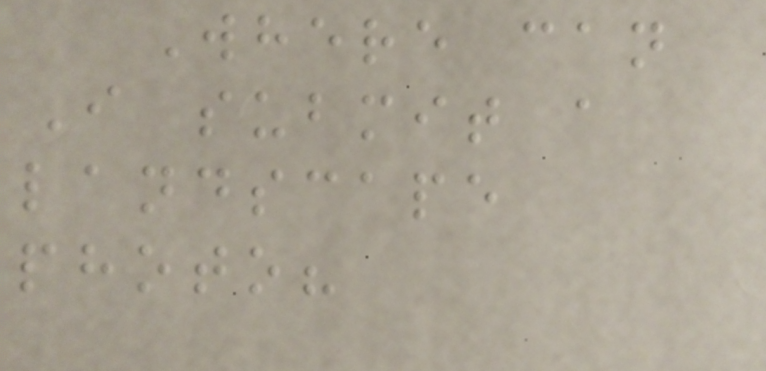Where can
I submit a
landscape
photo?
